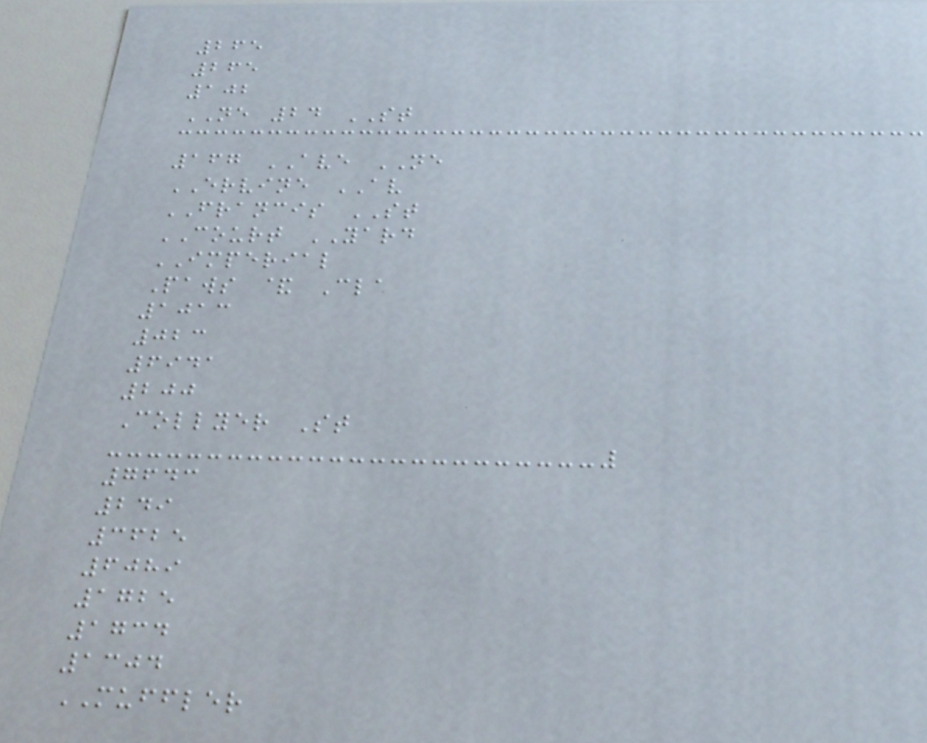265
265
102
NE 24 ST
167 AVE NE
ERVINE AV
FRANCIS ST
COURT YARD
IMPERIAL
Paws & Cla
1013
023
6941
200
Collyer St
7643
249
3625
6089
1725
1734
1304
MUFFLER
